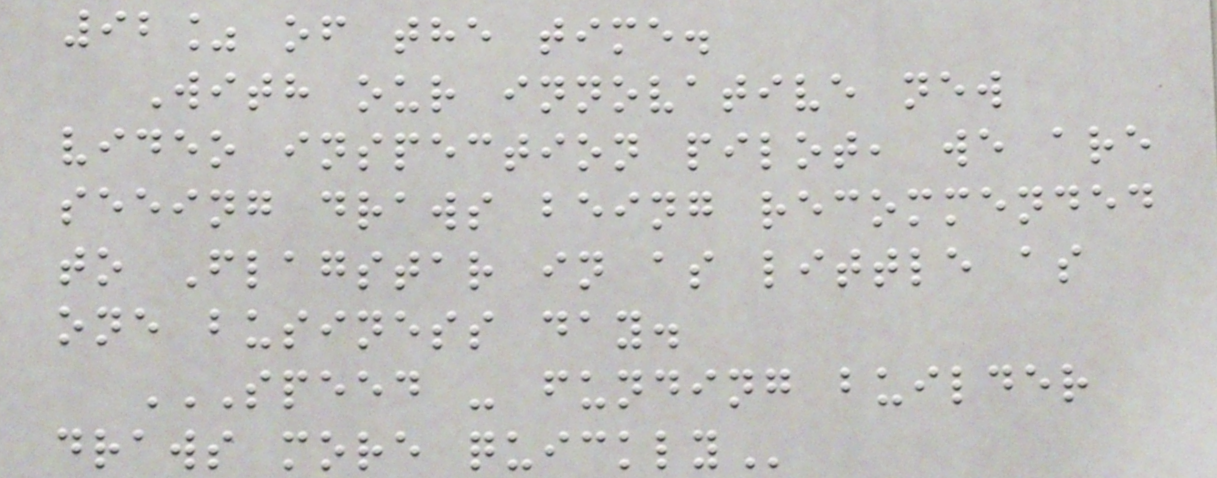92% of the time.
With our innovative new
video inspection pilot, we are
seeing draws being recommended
to Flagstar in as little as
one business day.
SPEED - FUNDING BUILDER
DRAWS MORE QUICKLY
